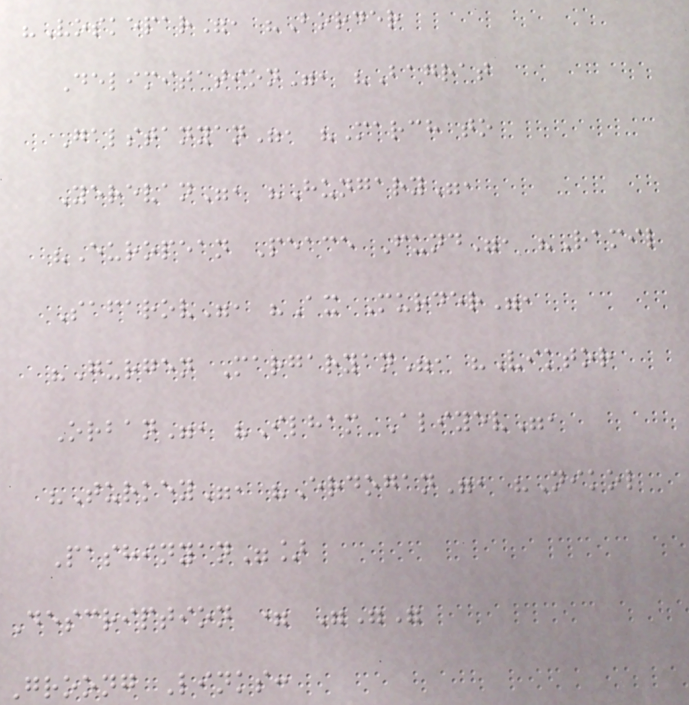"Voskepar", "Border
Delimitation", "Bagrat
Galstanyan", "March to
Yerevan", "Hungary",
"European Peace Fund", "Ramil
Safarov", "Ax Murder",
"Gurgen Margaryan", "Viktor
Orban", "Ilham Aliyev",
"Turkey", "Erdogan", "Nikol
Pashinyan"]
Description = """
Groong Links:
